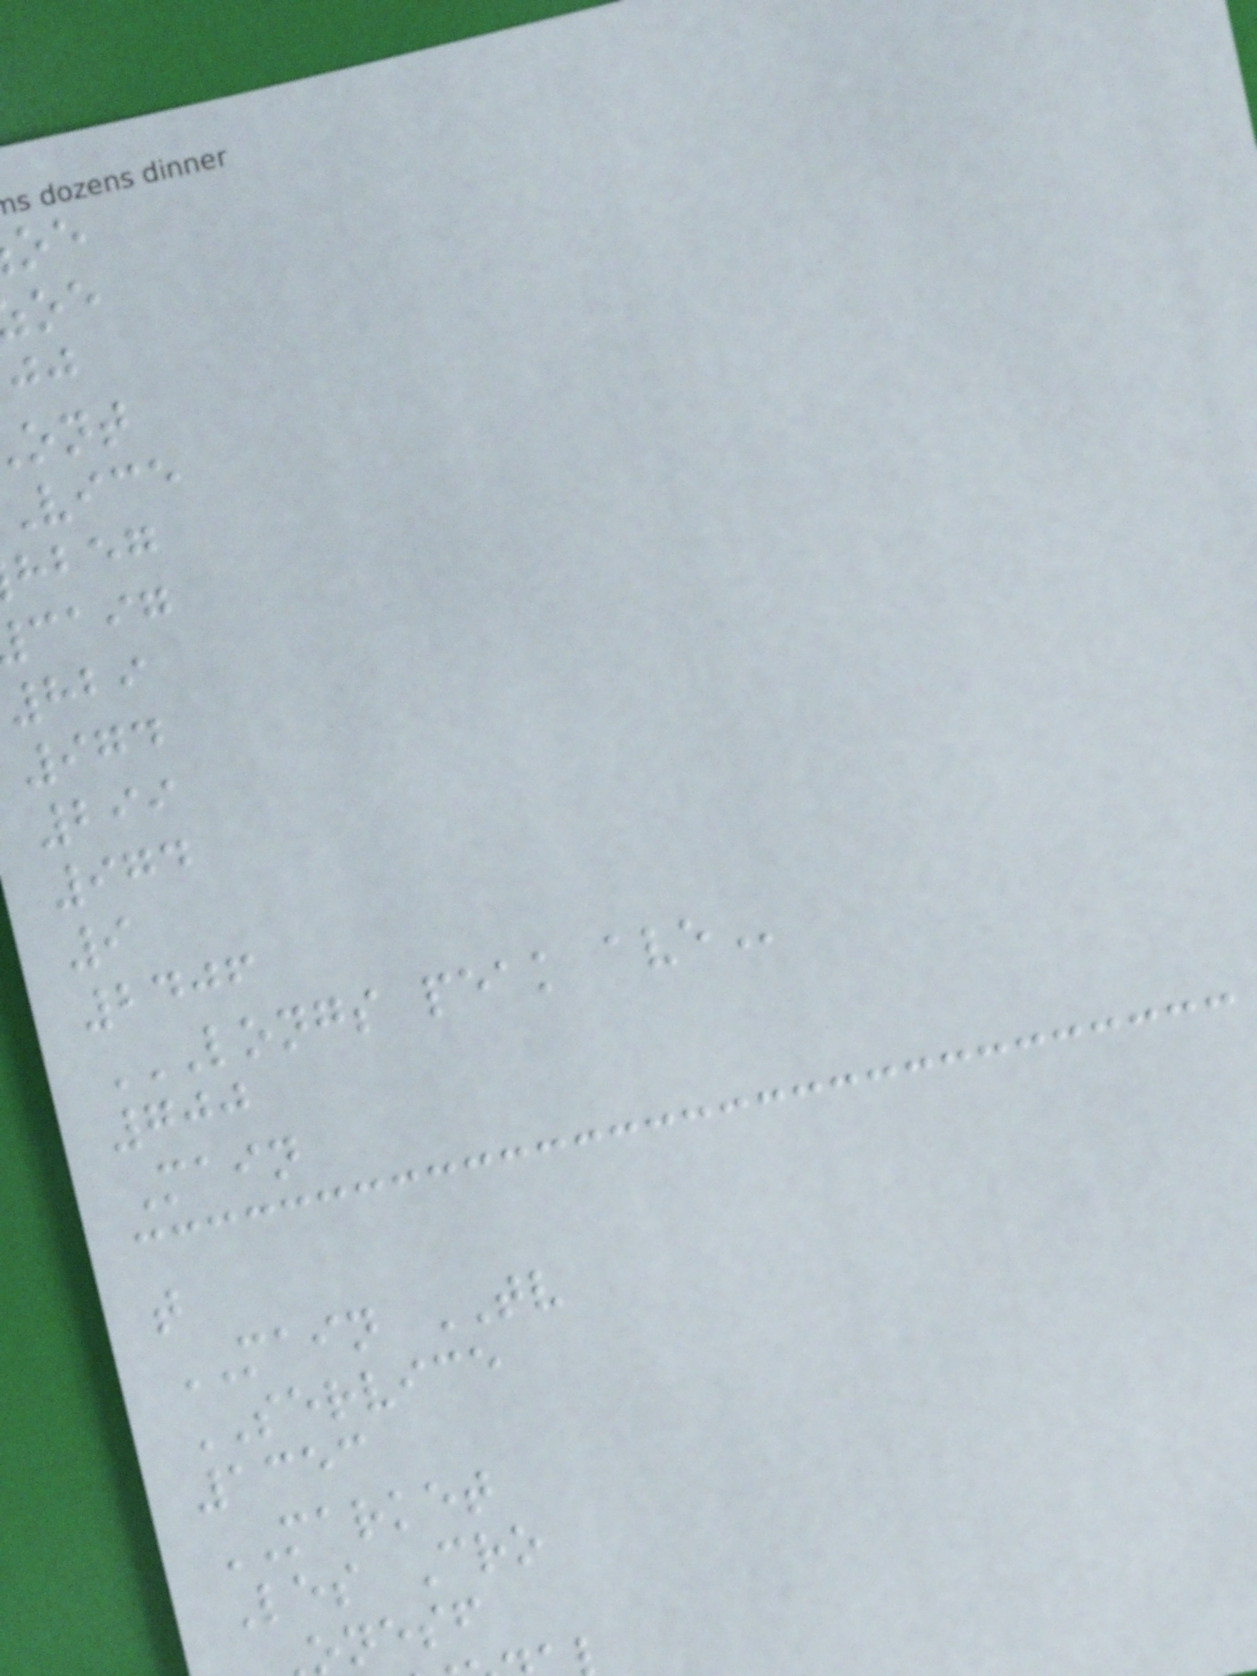vice
hbeg
caig
829
974
299
974
9
2406
LONGS PEAK AVE
700
Main
t
MAIN TV
SERVICE
1353
MARKET
Les Cro
nesf
